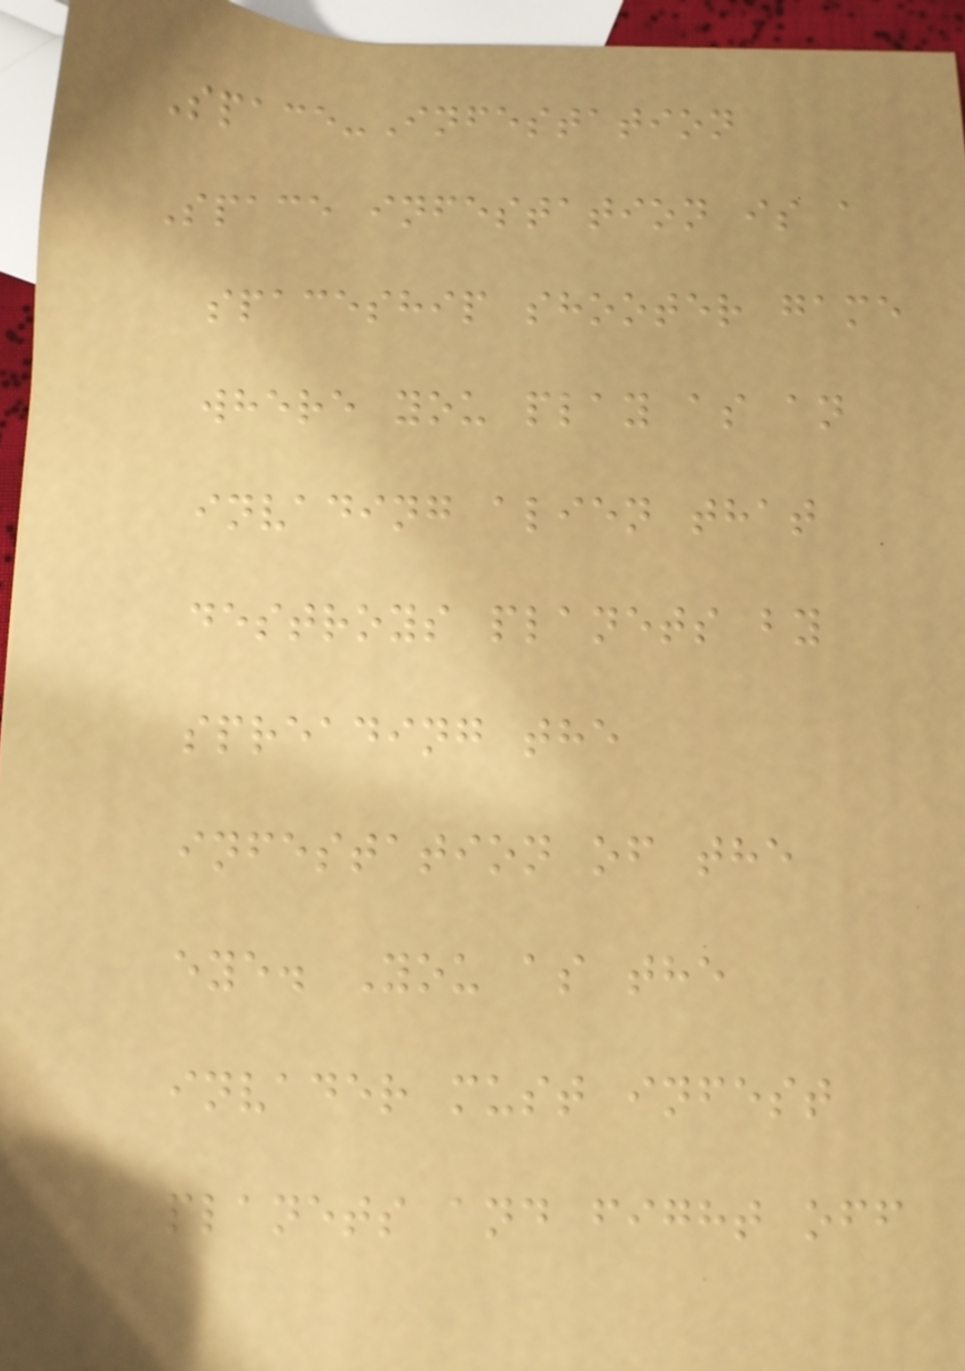Space-Infestation
Space infestation is a
spaceship shooter game
where you play as an
invading alien that
destroys planets by
spreading the
infestation of the
eye. You as the
invader must infest
planets and fight off
